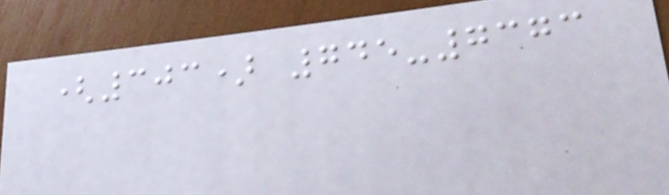(303) 745-7373
